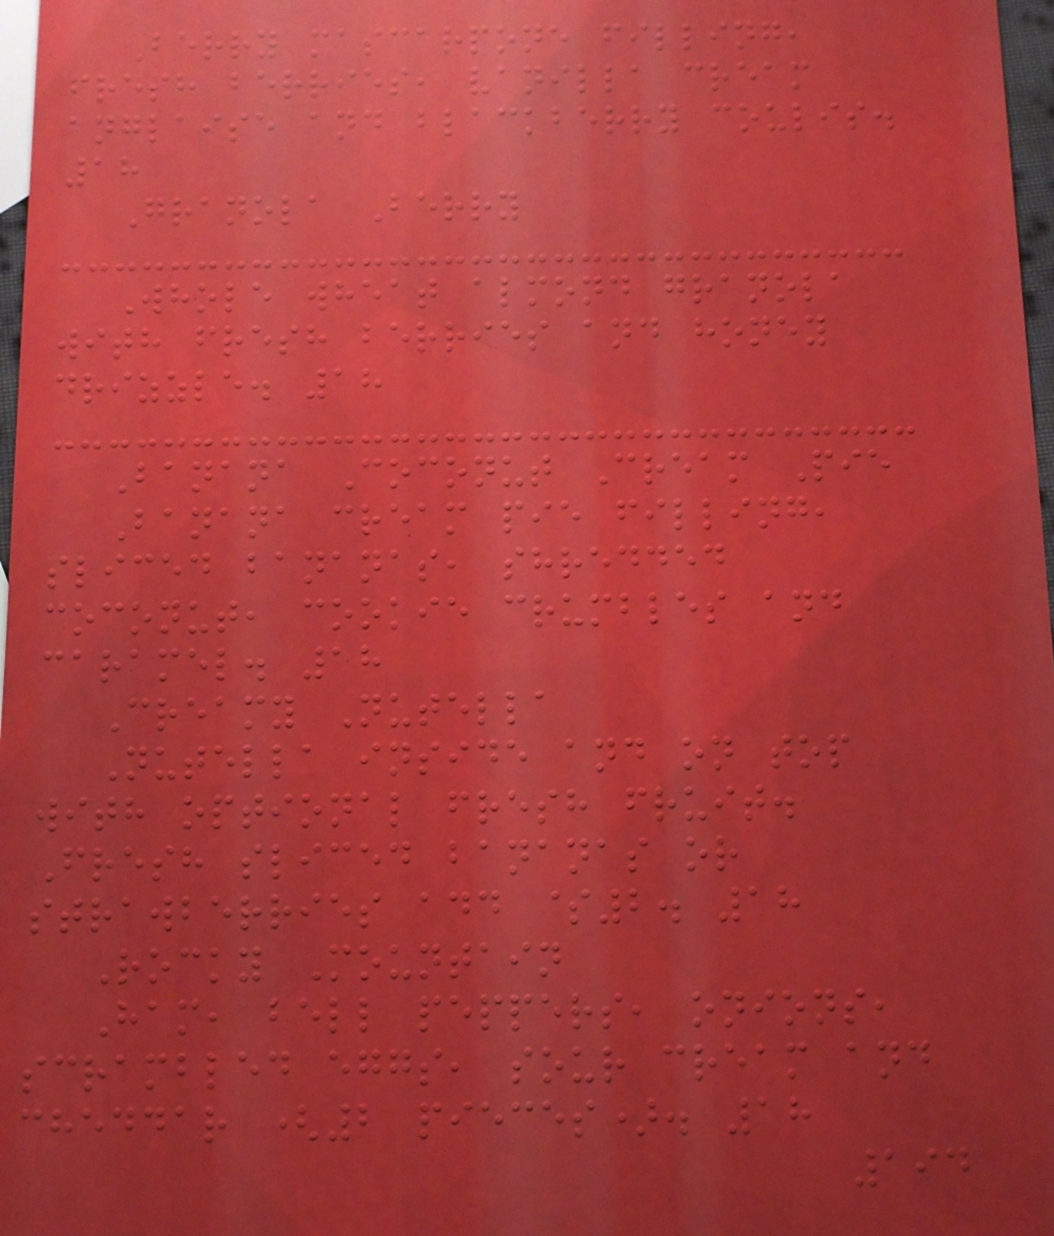Berry mascarpone filling,
fresh berries, vanilla cream
anglaise and blackberry coulis.
18
Granola Berry
Whole wheat almond granola
with fresh berries and honey
drizzle. 18
Banana Coconut Cream Pie
Banana cream pie filling,
sliced bananas, shredded
coconut, cookie crumbles and
caramel. 18
Creamy Nutella
Nutella inside and on top
with optional fresh fruit.
Fresh sliced bananas or
strawberries add $2. 18
Rocky Mountain
Ham, bell peppers, onions,
scrambled eggs, sour cream and
cheddar (2 pieces). 18
194
